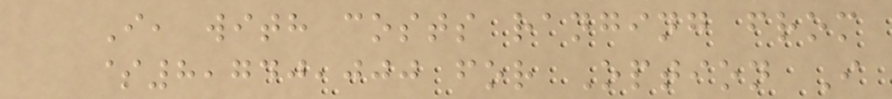I, with costs ranging from
$8,740,000 for Option I
